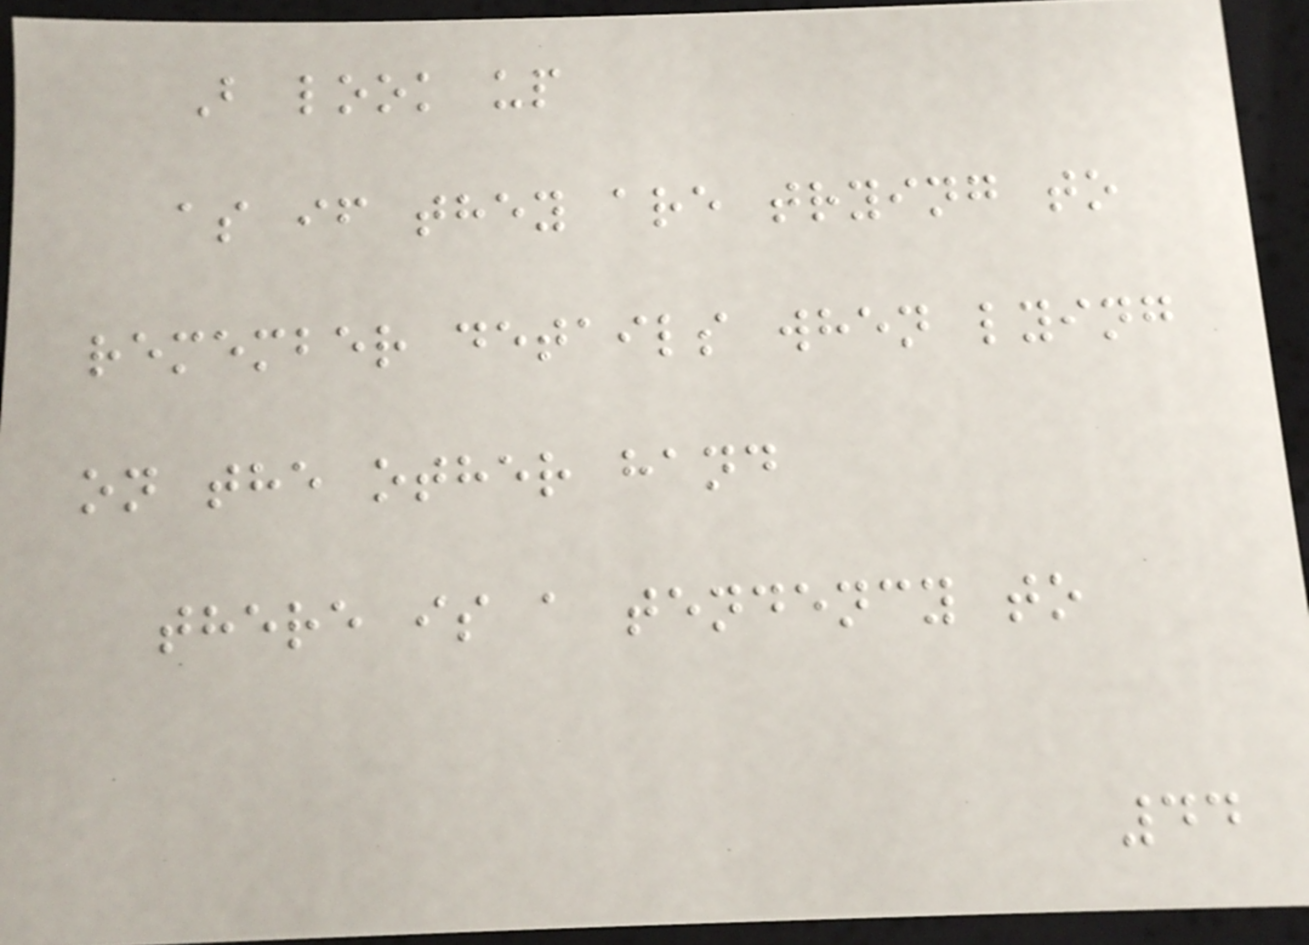B look up
as if they are trying to
remember details when lying
on the other hand
there is a tendency to
44
